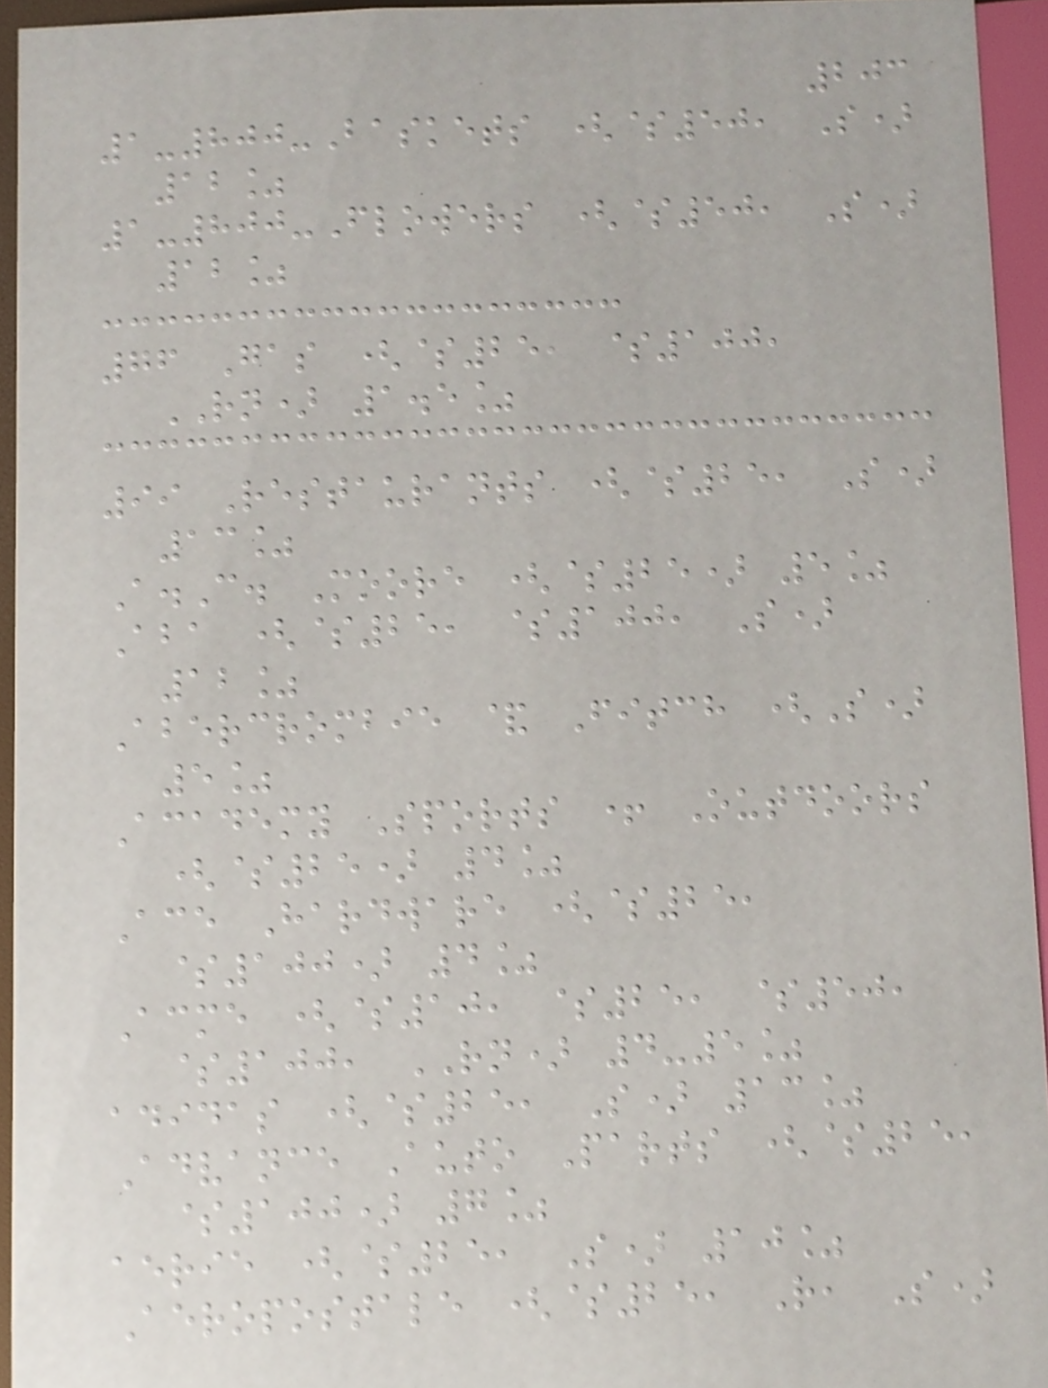203
1-800-Baskets ($50, S)
12%
1-800-Flowers ($50, S)
12%
76 Gas ($25, $100,
RN) 1.5%
99 Restaurants ($25, S)
13%
A.C. Moore ($25) 5%
Aba ($25, $100, S)
12%
Abercrombie & Fitch (S)
5%
Academy Sports + Outdoors
($25) 4%
Ace Hardware ($25,
$100) 4%
Acme ($10, $25, $50,
$100, RN) 4-5%
adidas ($25, S) 13%
Advance Auto Parts ($25,
$100) 7%
aerie ($25, S) 10%
Aeropostale ($25, R, S)
